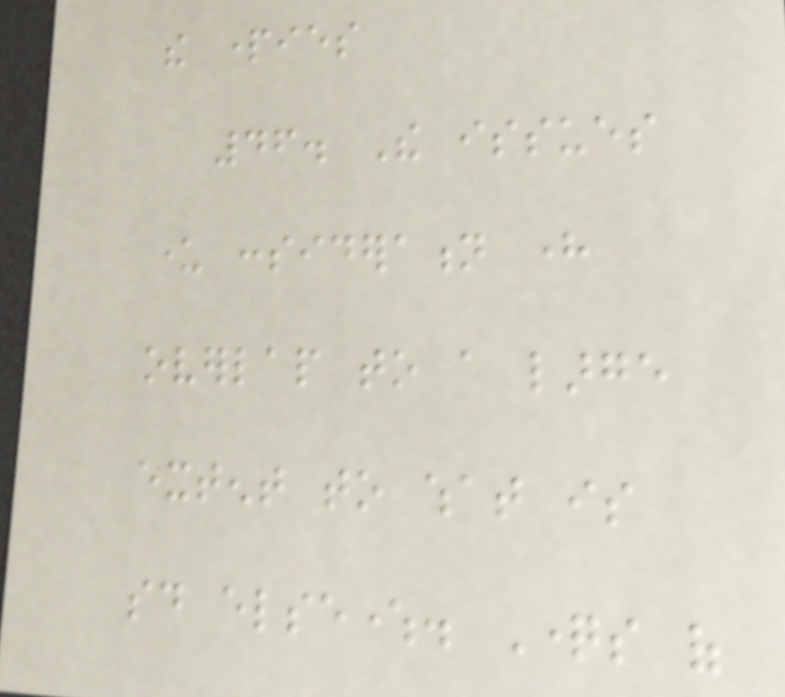the parties
46. The issues
under consideration here
overlap to a large
extent to what is
said elsewhere. Questions of
